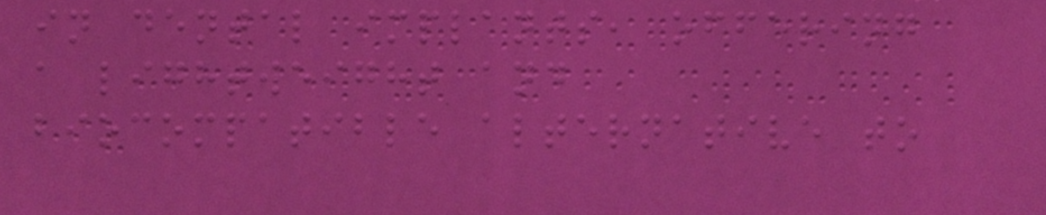in dental implants, offering
a lightweight and
biocompatible alternative to
